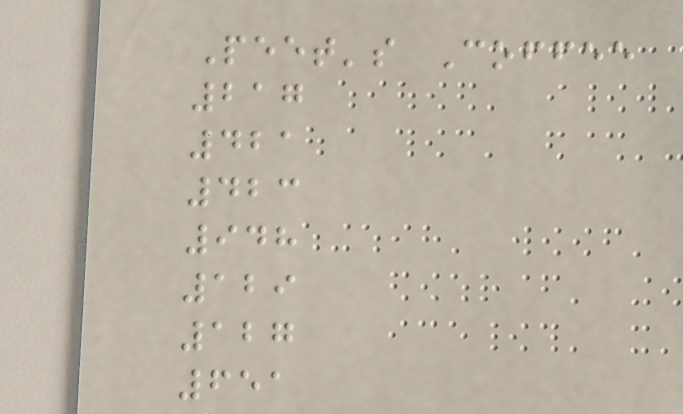Peet's Coffee
217
421
423
948
129
127
651
